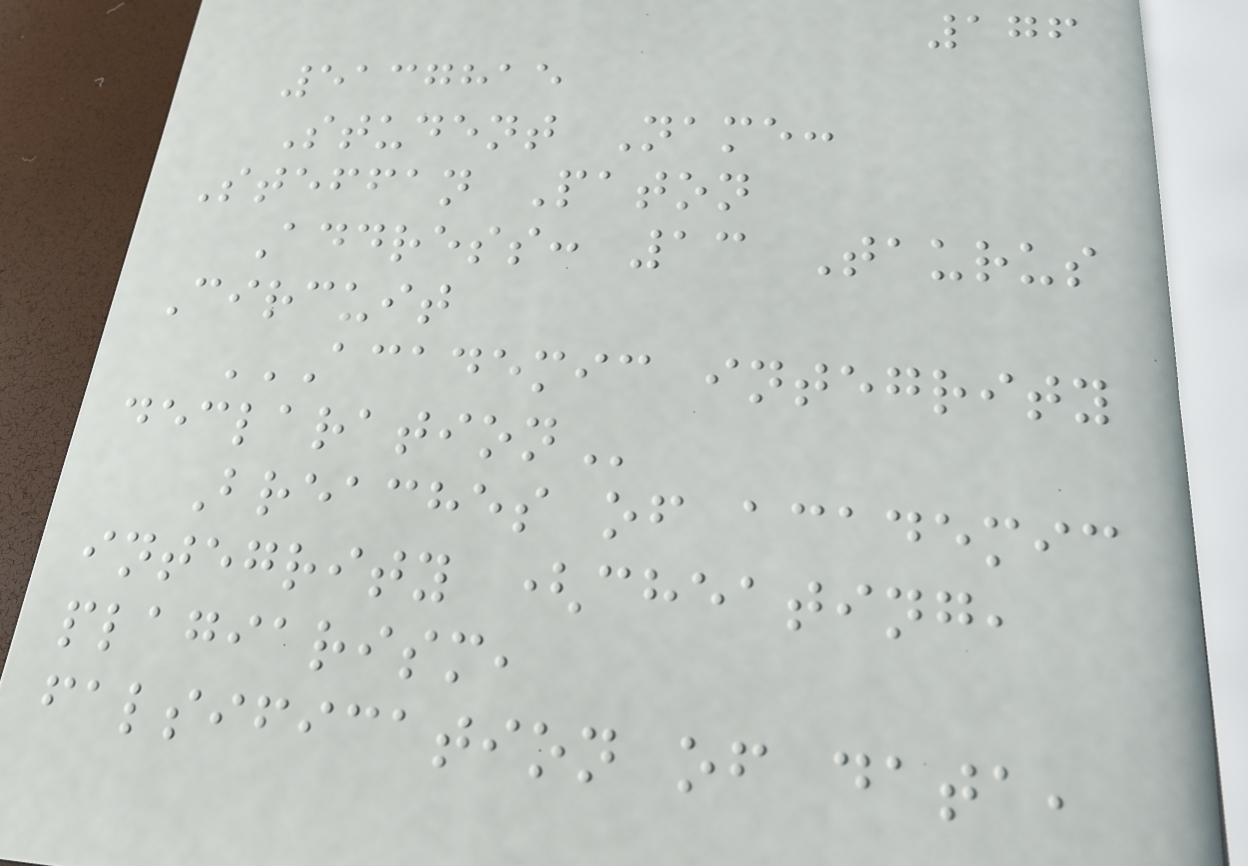176
5137815
Student Name:
Steffan Paton
Address: 13 Taurus
Circuit
ACADEMIC INTEGRITY
DECLARATION
Breaches of academic
integrity (cheating,
plagiarism,
falsification of data,
